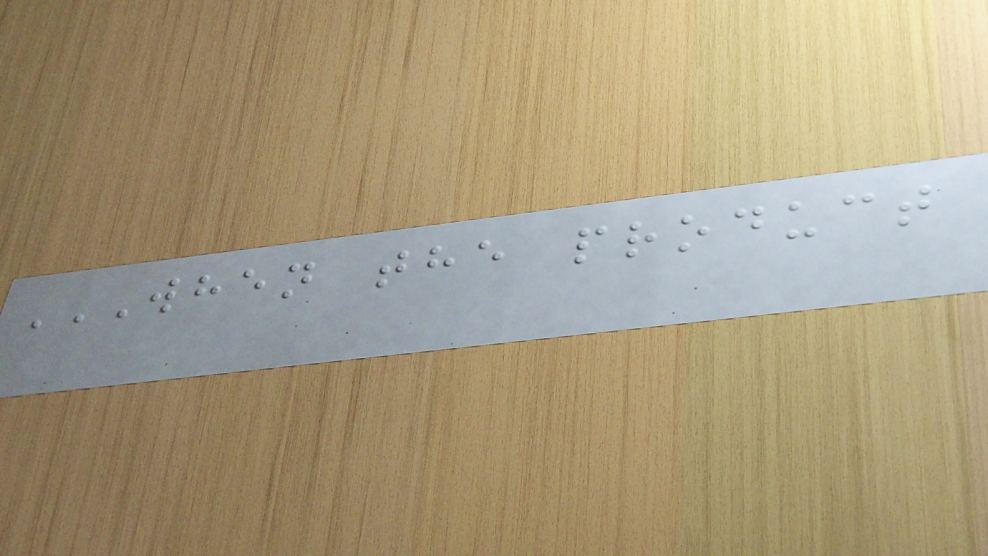WHEN THE PRODUCT
